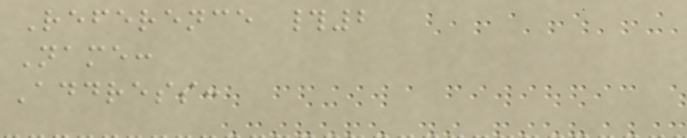Reference #2
Name:
Address:
